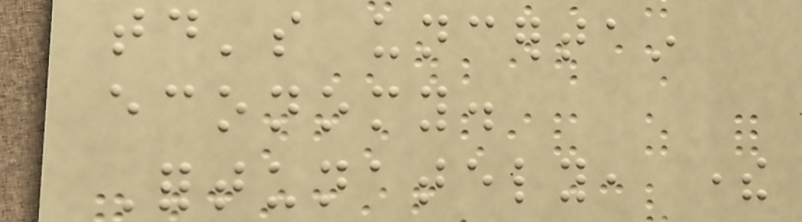today's uncertain
economy.
Fortunately, there
